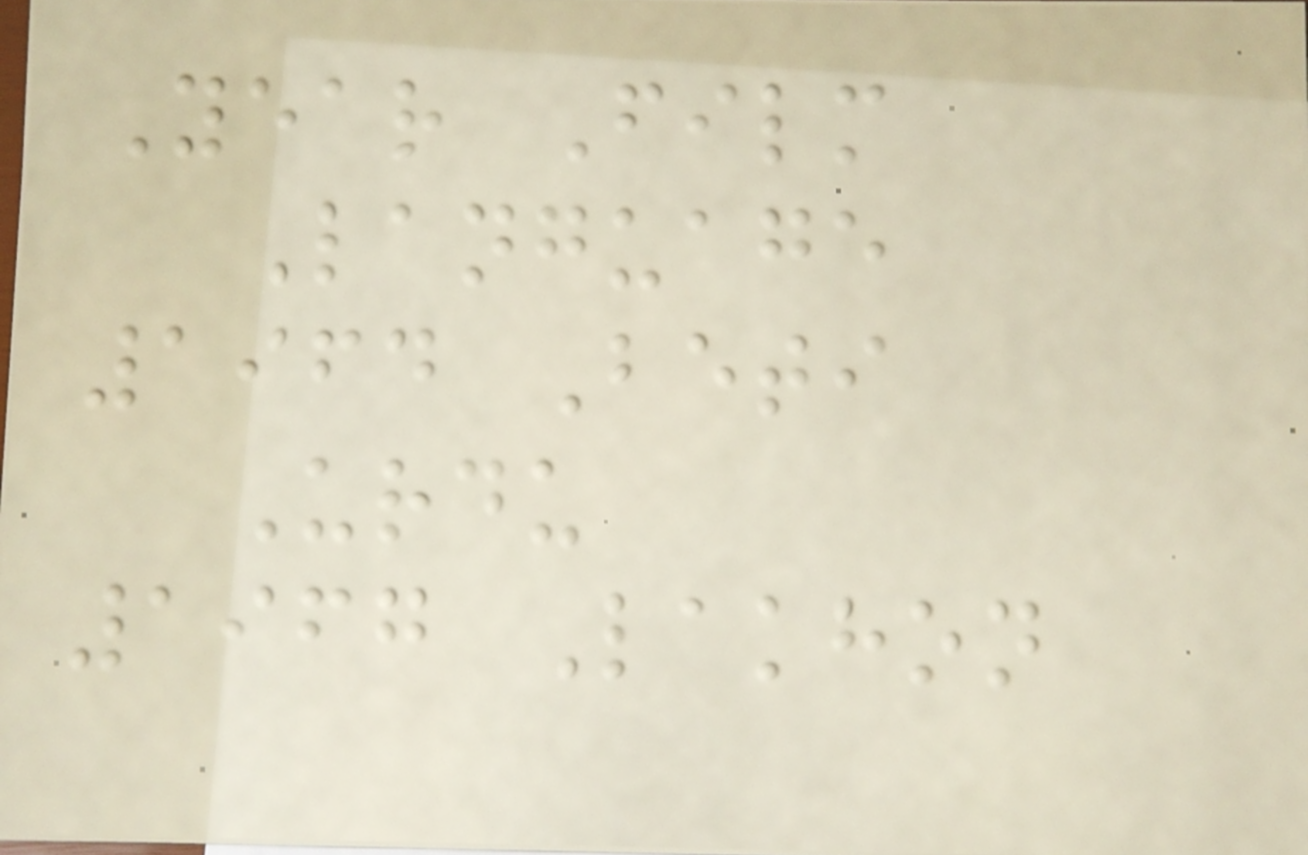Year Film
Language
1964 Beti
Urdu
1967 Lakhon
